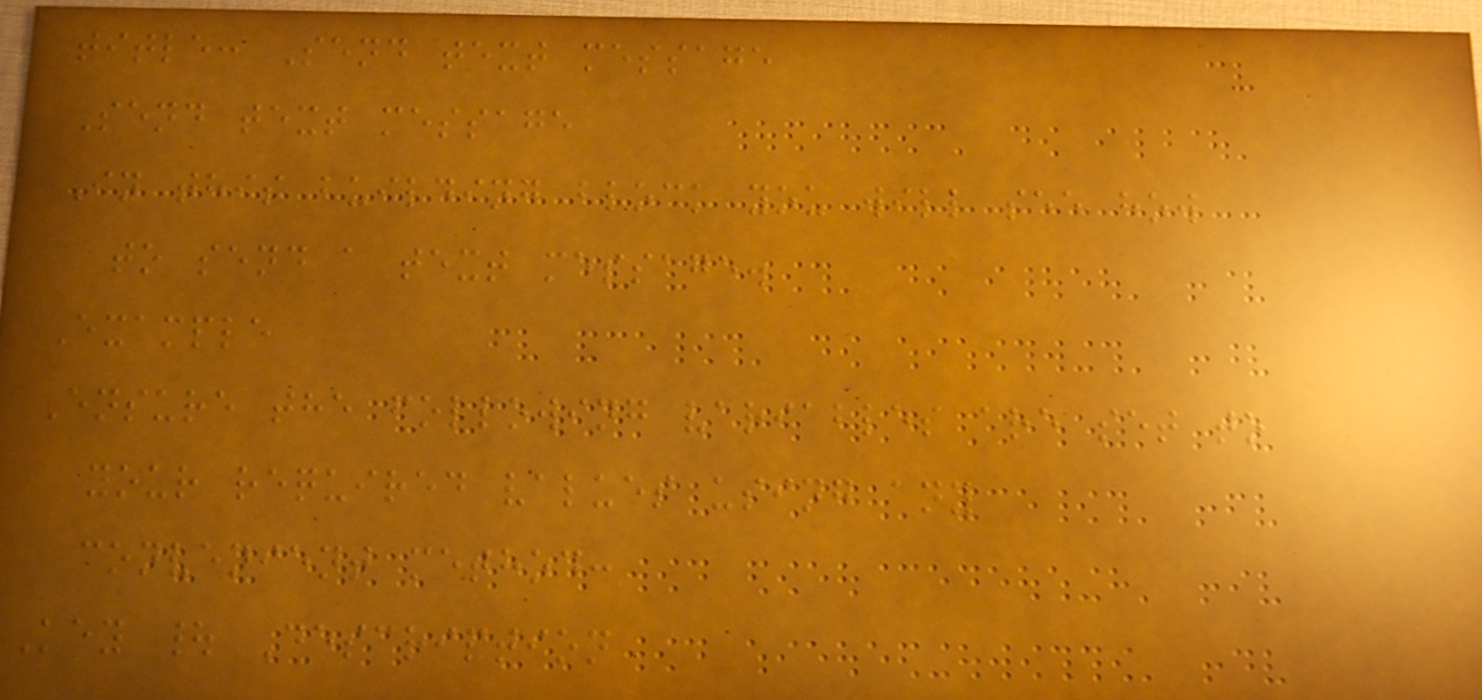title: Send text message
Send text message
In this building block you will see how
to send a text message.
Example
Ensure the following variables are set to
your required values using any
convenient method:
Key | Description
